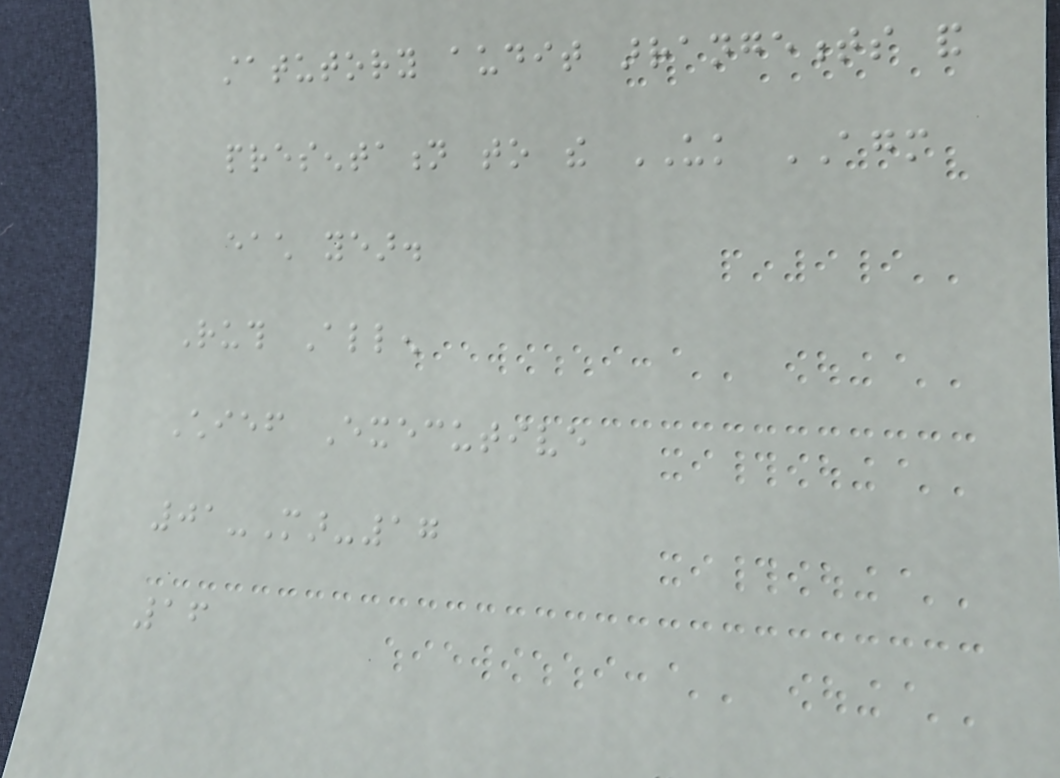statutory audit arrangements and
presentation to the UK AGM
each year.
Ruth Allen
Chief Executive
01-Mar-17
16
